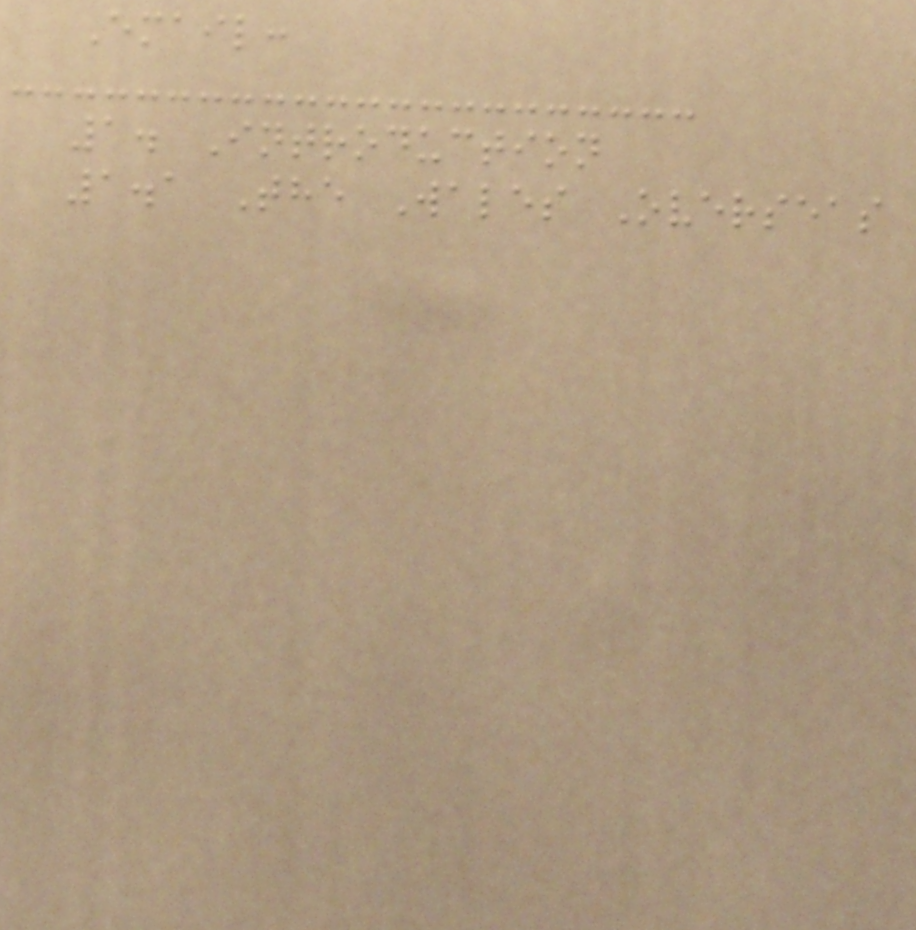Email:
1. Introduction
1.1 The Wales Overseas
